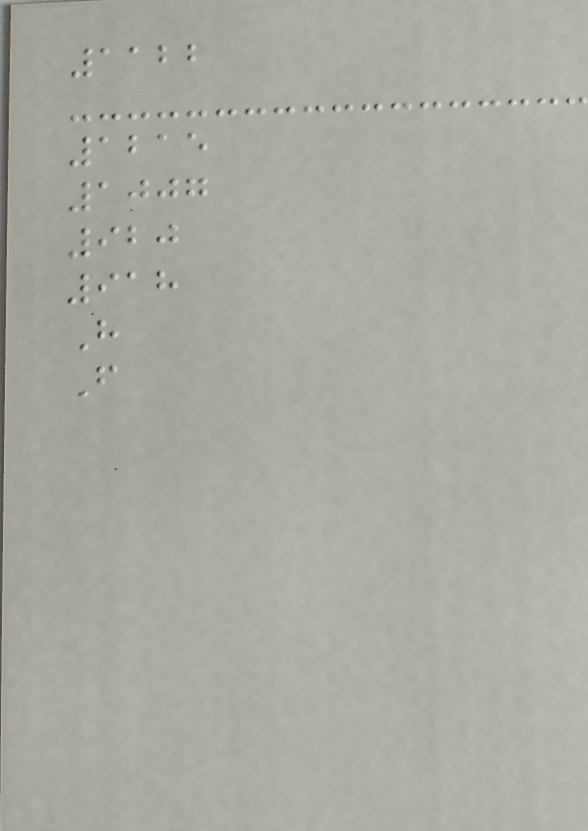1122
1215
1007
920
918
H
F
